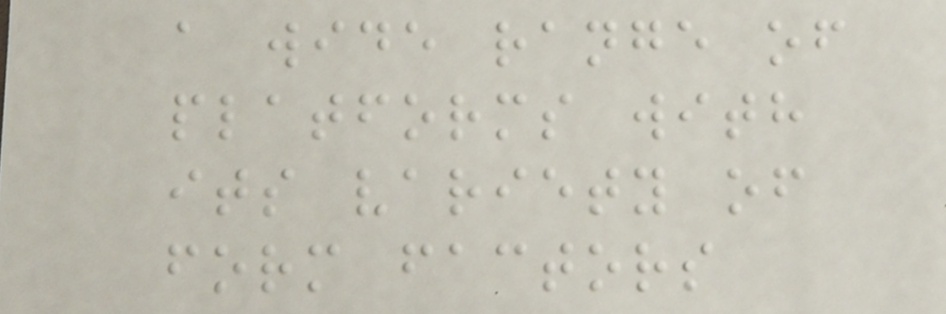a wide range of
platforms with
its variety of
form factors
